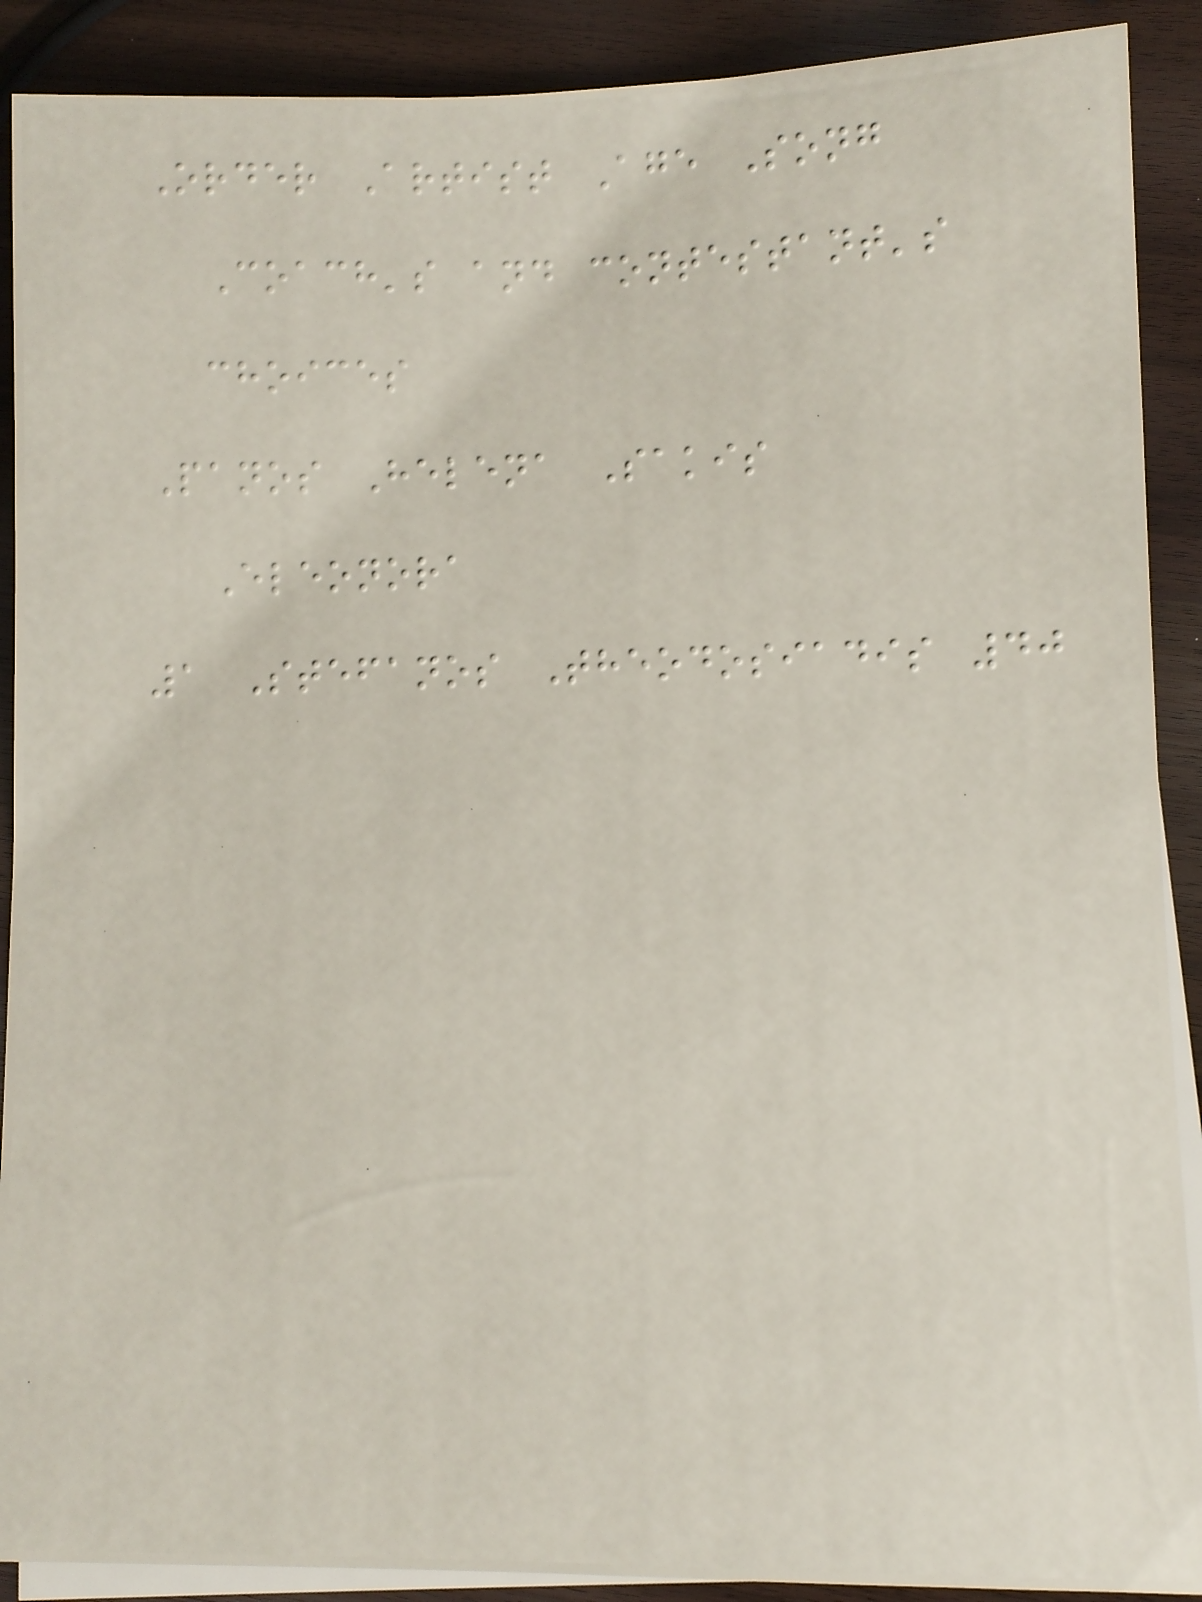Order Artist Age Song
Coach's and contestant's
choices
Panos Helena Sakis
Eleonora
1 Stefanos Theodosiadis 40
